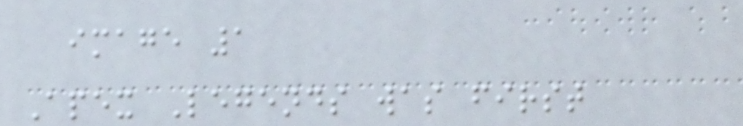image 1
Apex Legends was first
